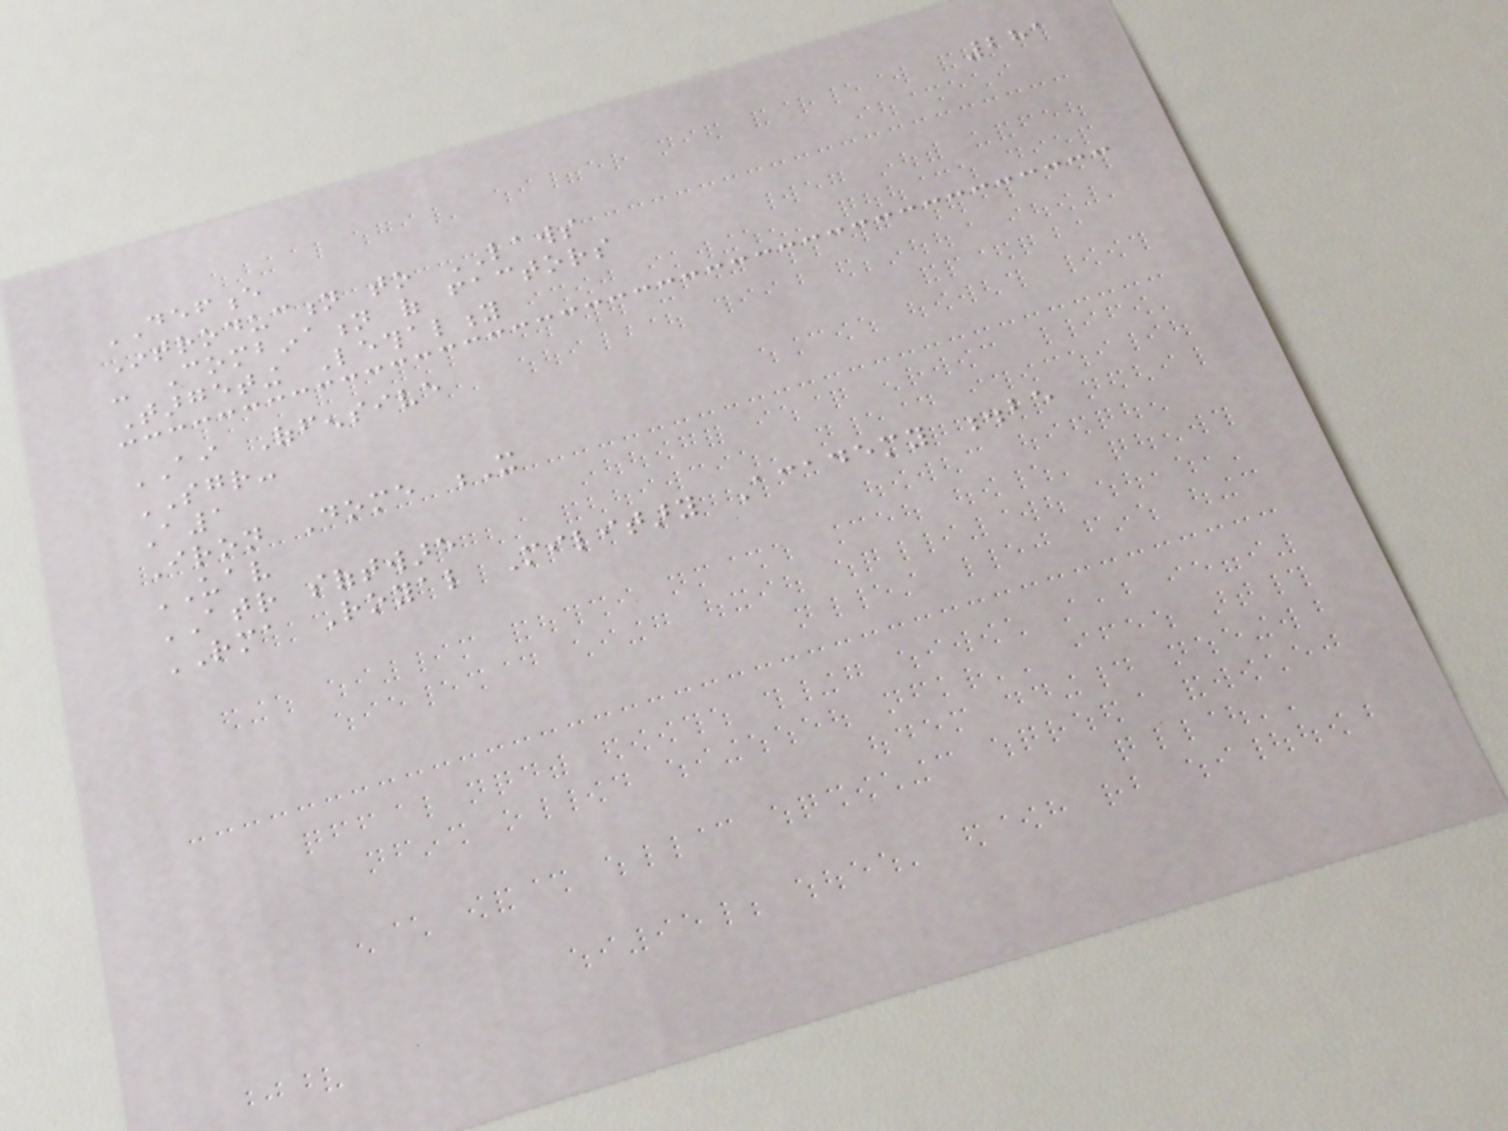281
DEFENCE
Introduction to LAWS
- Combination of factors
Targeting Lethality
AI Offensive
SGR-
A1
Iron Dome X
UAV
ATR software
RMA Royal Military Academy .be
